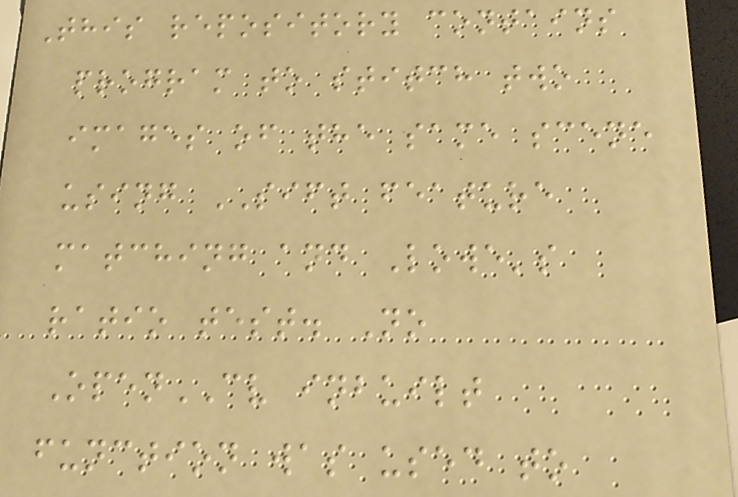This repository contains
program to stitch two
images of the same scene
using SIFT feature
matching and Lowe's
ratio test. No
OpenCV inbuilt
function was used to
